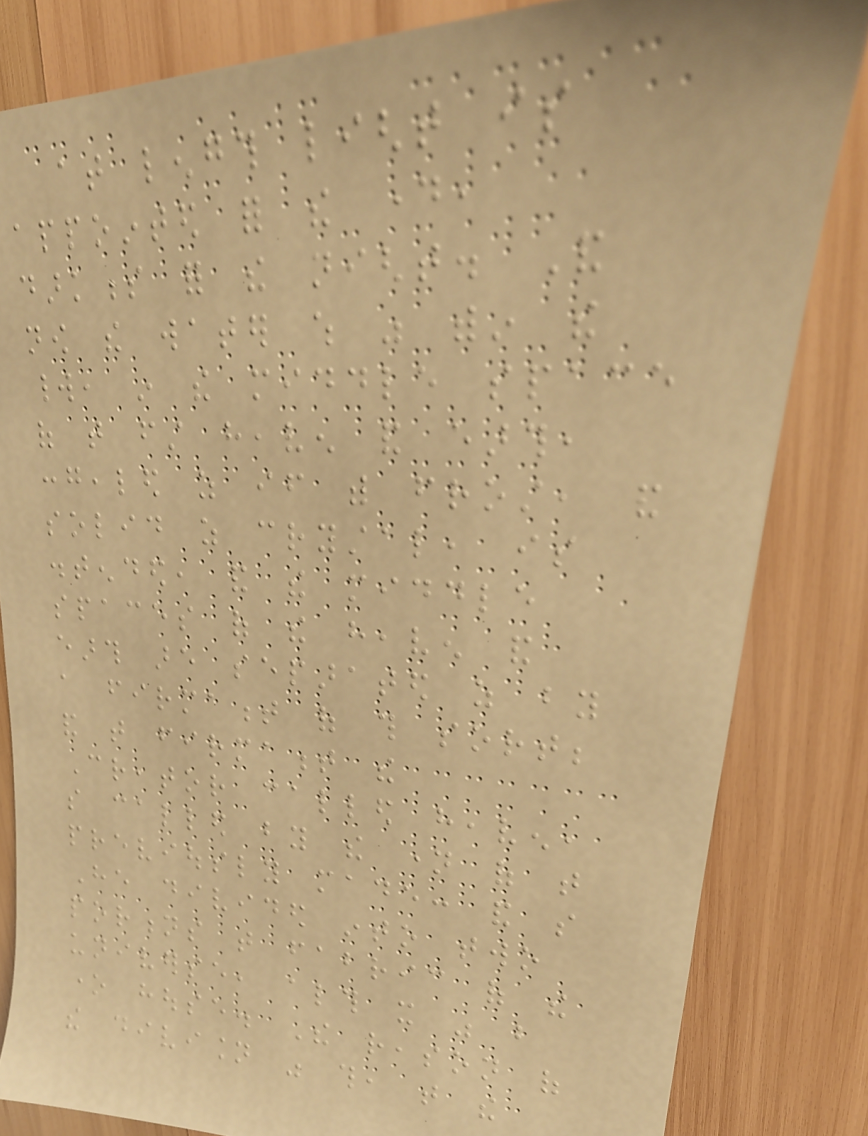at length light is
appointed for the day,
darkness for the night. And
now the water which was within the
world, in the middle space
of that first heaven and earth,
congealed as if with frost, and
solid as crystal, is
distended, and the middle
spaces of the heaven and
earth are separated as by
a firmament of this sort;
and that firmament the
Creator called heaven,
so called by the name of that
previously made: and so
He divided into two
portions that fabric of the
universe, although it was but
one house. The reason of
the division was this, that the
